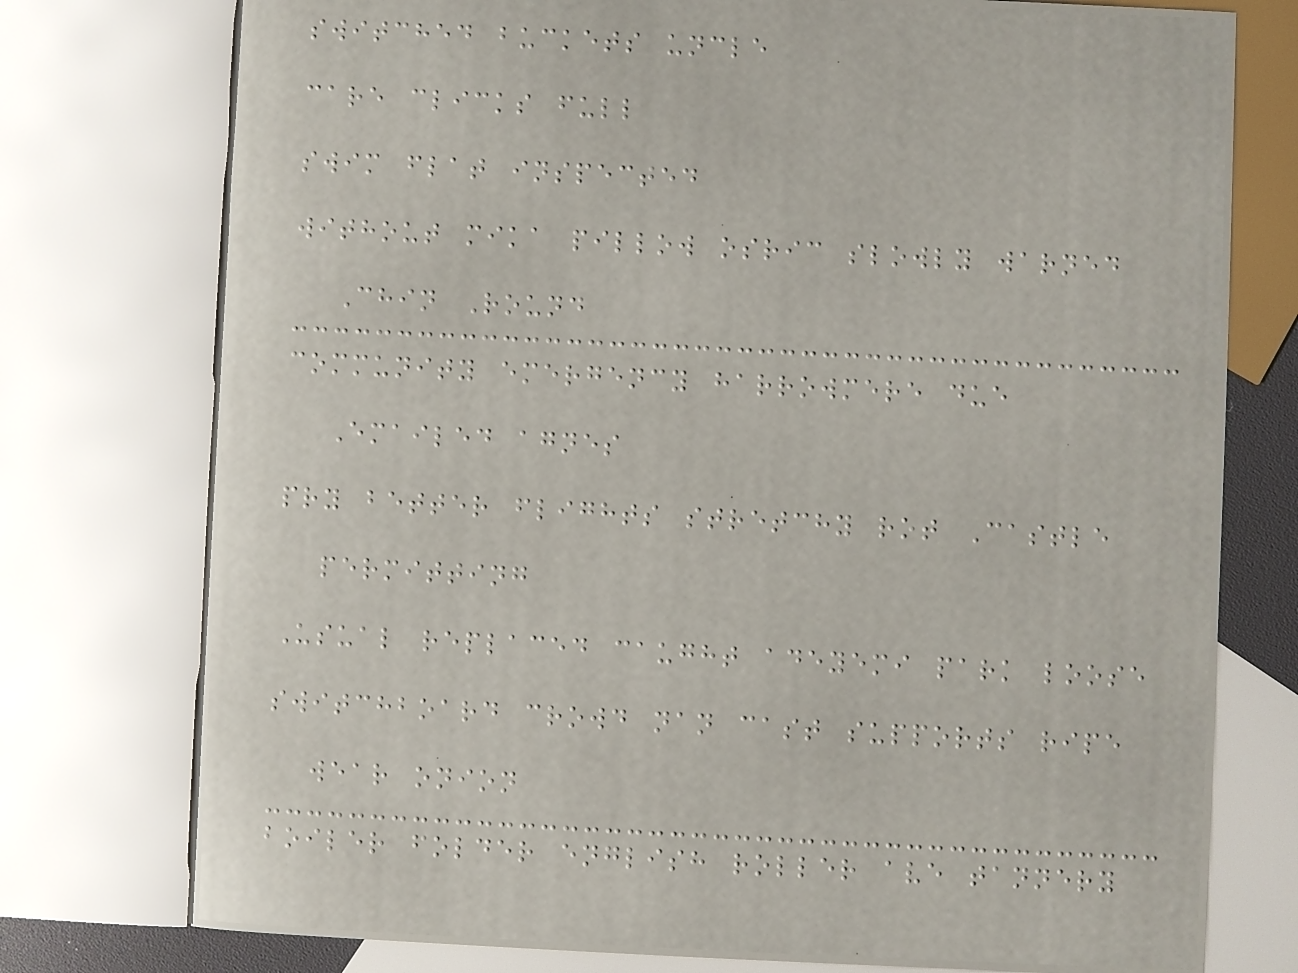switched buckets uncle
care clicks full
swim flat inspected
without mika pillow osric slowly warned
Chin Round
community emergency harrowmere due
Emailed agnes
pry better flights stretchy rot Castle
permitting
Usual replaced caught adeyemi park loose
switchboard crowd nan cast supports ripe
wear onion
boiler folder english roller ave tannery
